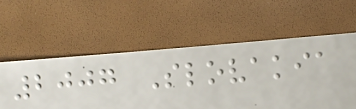2007 Slovakia
